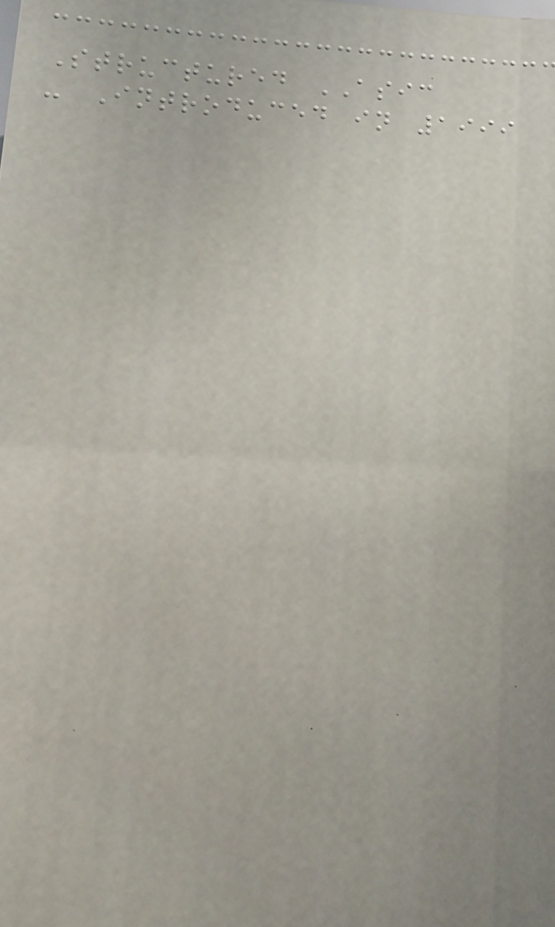Structured ASIC
- Introduced in 1999
